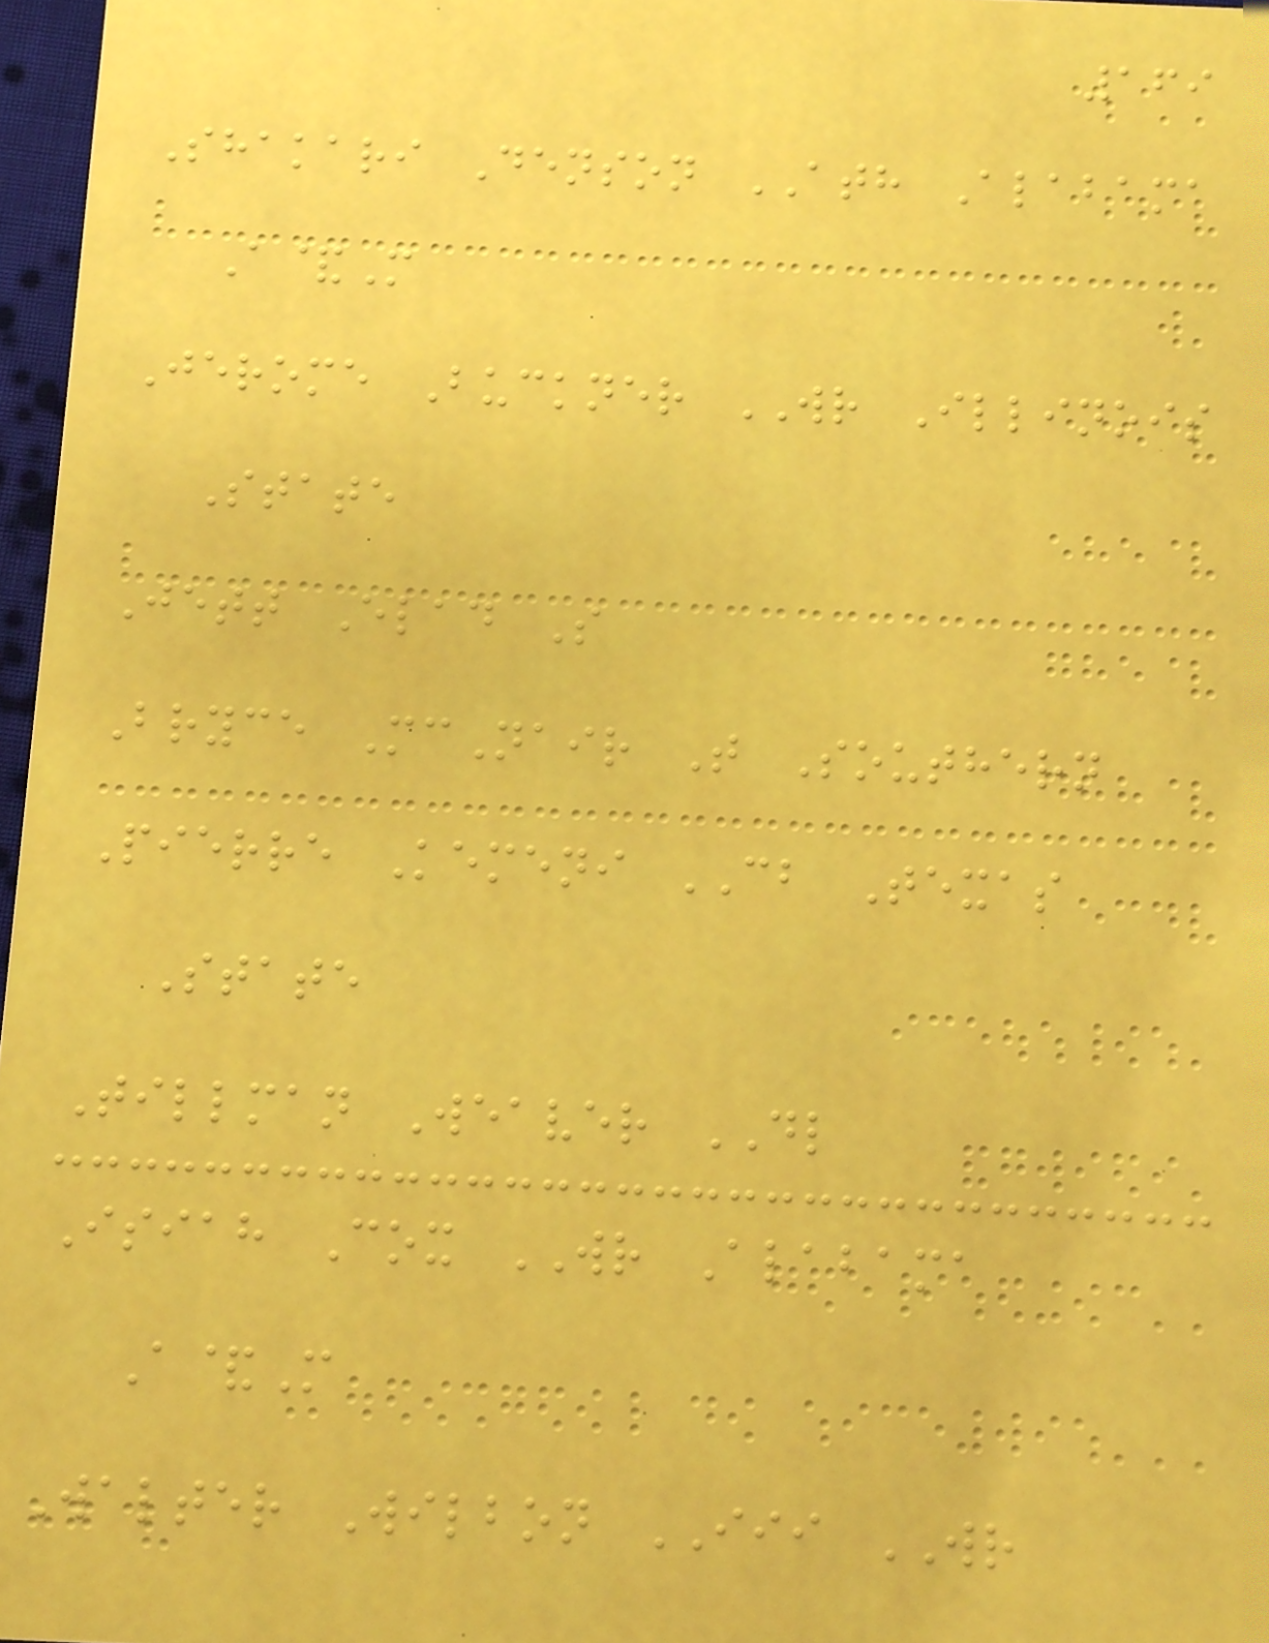169
Shakari Denson ATH Alabama
A&M
Jerome Buckner WR Illinois
State
Jett Elad S
Bryce McNair T Southern
Pierre Kemeni CB Texas
State
Tillman Weaver DL
Isiah Cox WR Alabama
A&M
Walter Wilbon III WR
